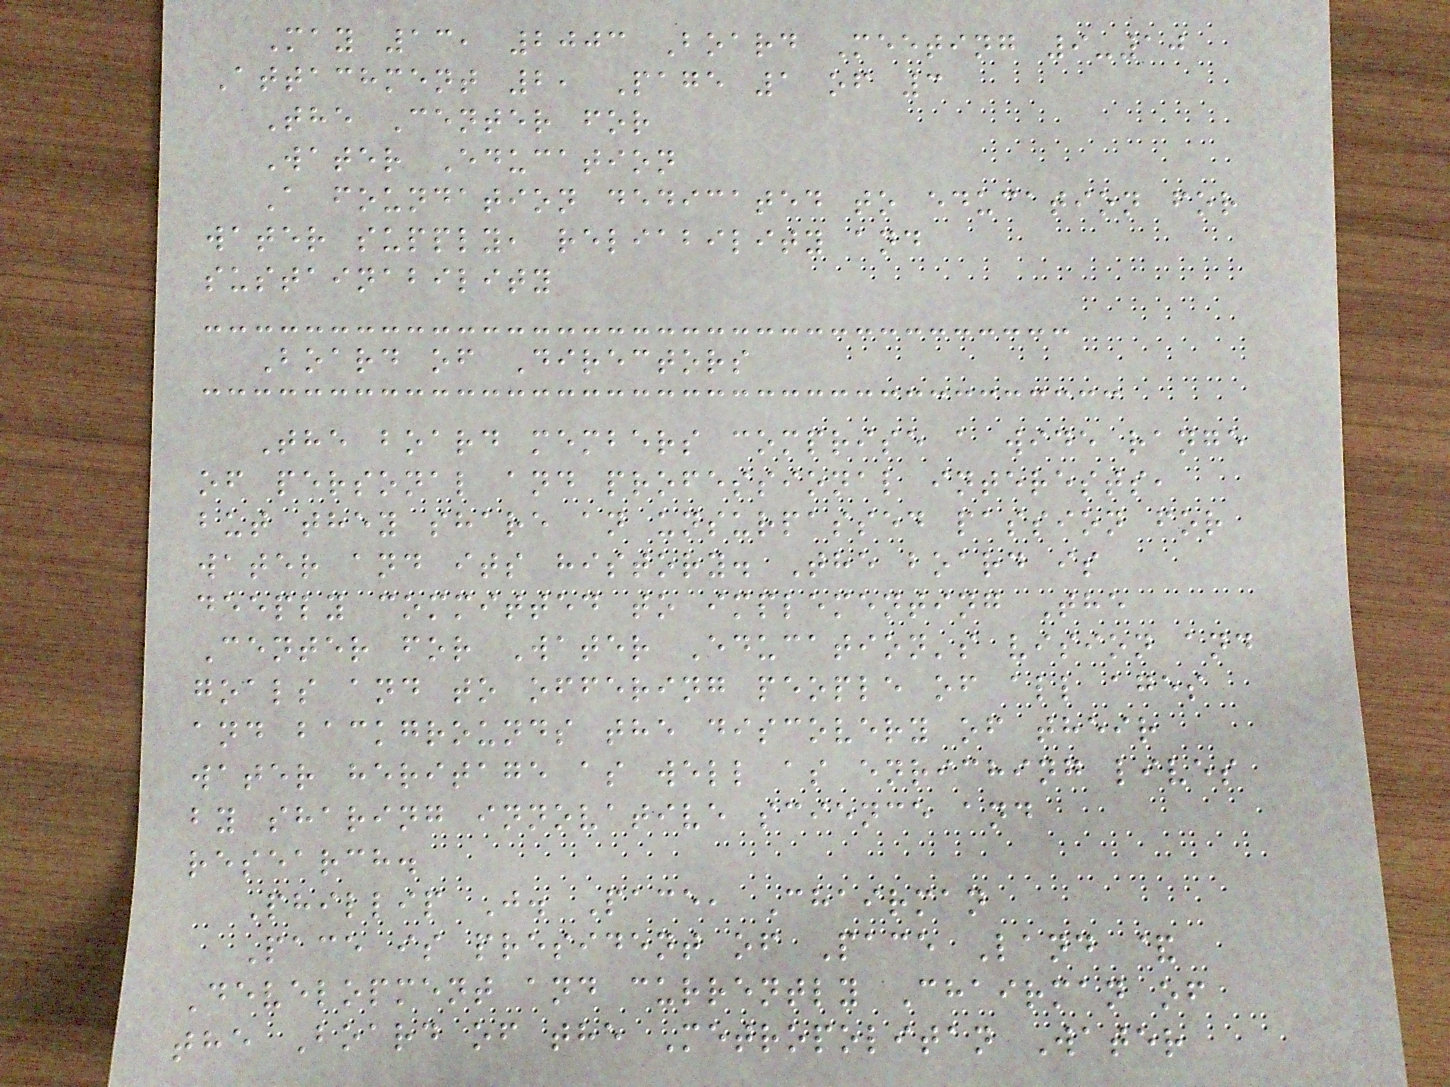May 13, 2003 Board Meeting 9-10
Attachment 2, Page 1 of 3
The Center for
Water Education
A foundation dedicated to education for
water supply, reliability and
sustainability
Board of Directors
The board members comprise a wide range
of personal and professional interests,
but they share an unsurpassed passion for
water and its history. The board is
deeply committed to implementing The
Center for Water Education's vision and
goals and to offering people of all ages
and backgrounds the discovery of their
water heritage as well as enriching lives
by sharing innovative science and
research.
Phillip J. Pace, Chairman
Pace is president of Pace Land &
Development and currently Chairman of
the Board of the Metropolitan Water
